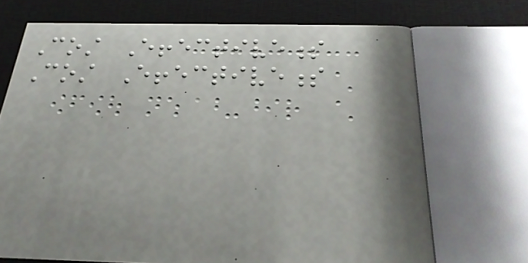Cost Effectiveness
Cost Effectiveness
